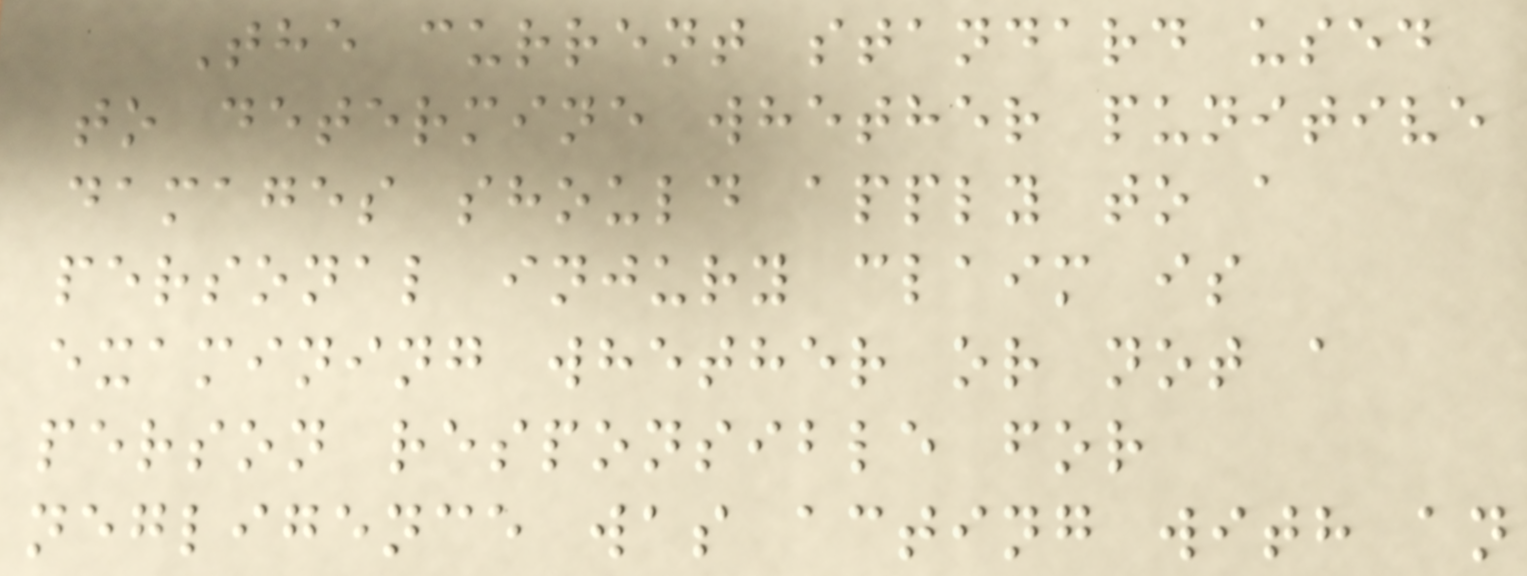The current standard used
to determine whether punitive
damages should apply to a
personal injury claim is
examining whether or not a
person responsible for
negligence was acting with an
